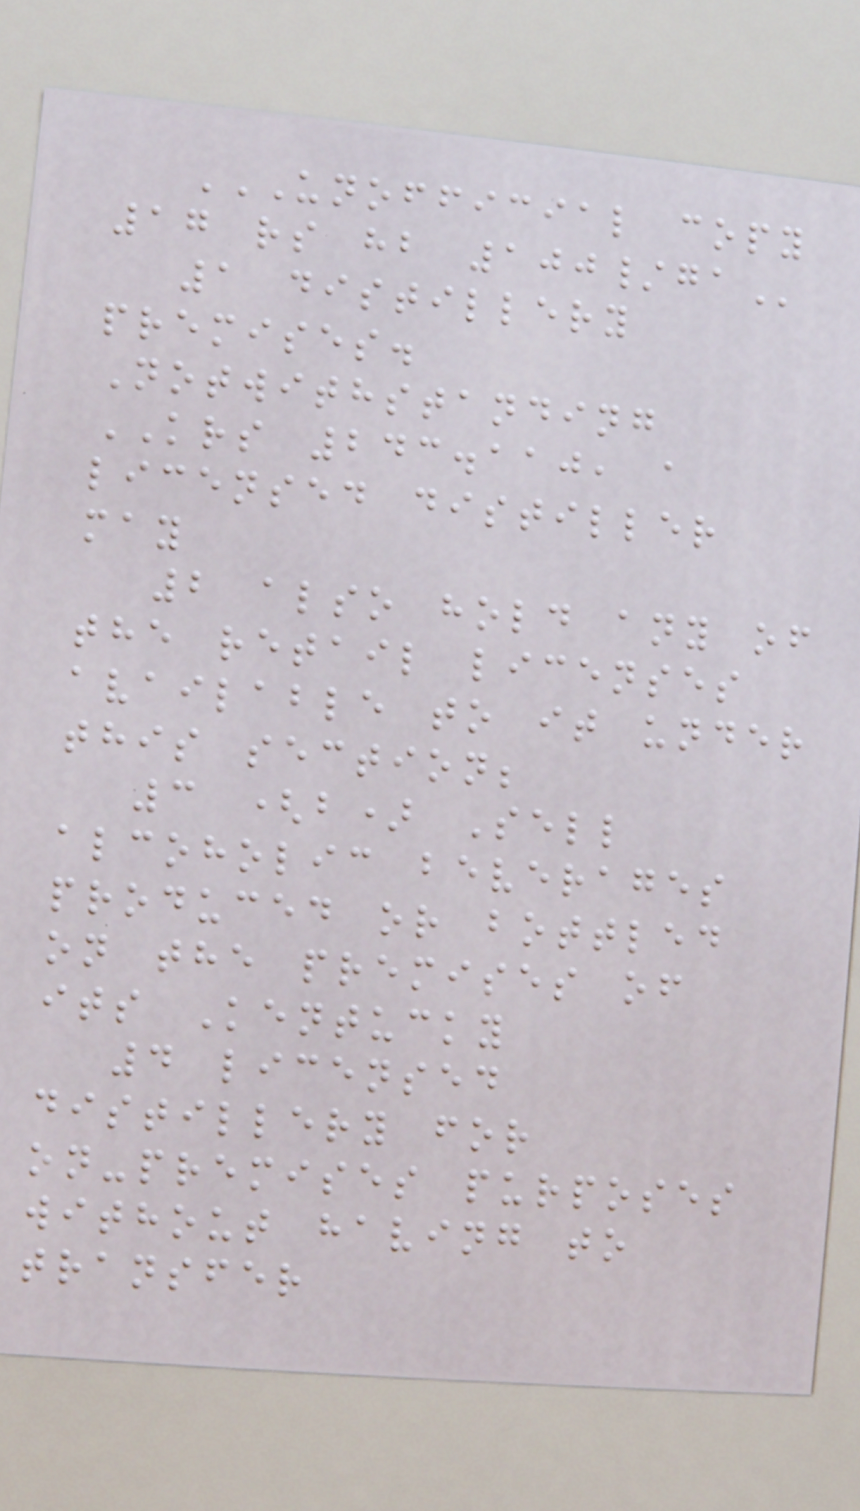UNOFFICIAL COPY
17 RS HB 100/GA
1 distillery
premises.
Notwithstanding
KRS 243.110, a
licensed distiller
may
2 also hold any of
the retail licenses
available to it under
this section;
3 (b) Sell
alcoholic beverages
produced or bottled
on the premises of
its Kentucky
4 licensed
distillery for
on-premises purposes
without having to
transfer
